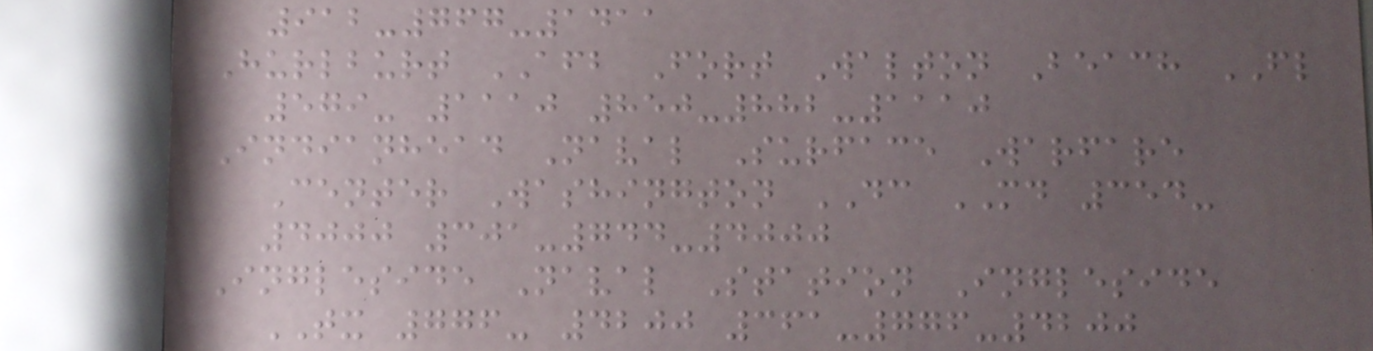912-767-1411
Hurlburt AFB Fort Walton Beach FL
579- 1110 850-882-1110
Indianhead Naval Surface Warfare
Center Washington DC MD 354-
4000 301-744-4000
Ingleside Naval Station Ingleside
TX 776- 4200 361-776-4200
